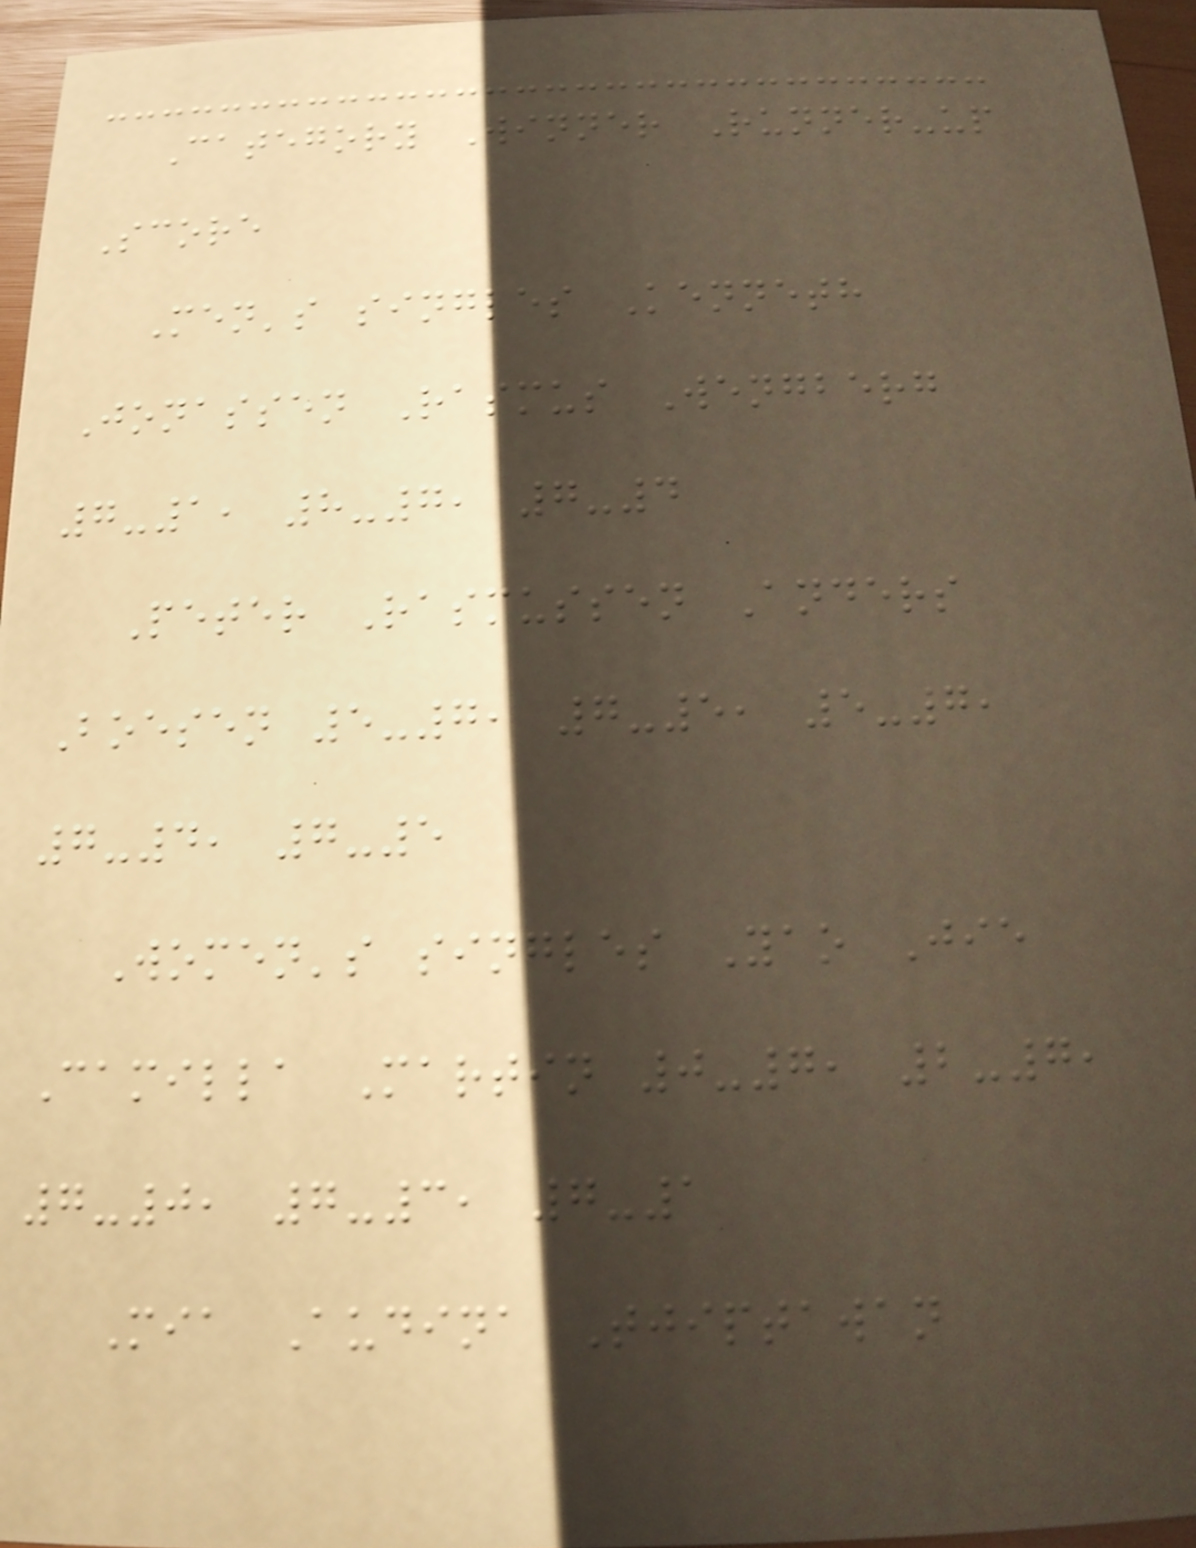Category Winner Runner-up
Score
Men's singles Kenneth
Jonassen Rasmus Wengberg
7-1, 8-7, 7-4
Peter Rasmussen Anders
Boesen 5-7, 7-5, 5-7,
7-4, 7-5
Women's singles Yao Jie
Camilla Martin 0-7, 2-7,
7-0, 7-3, 7-1
Mia Audina Tjiptawan
